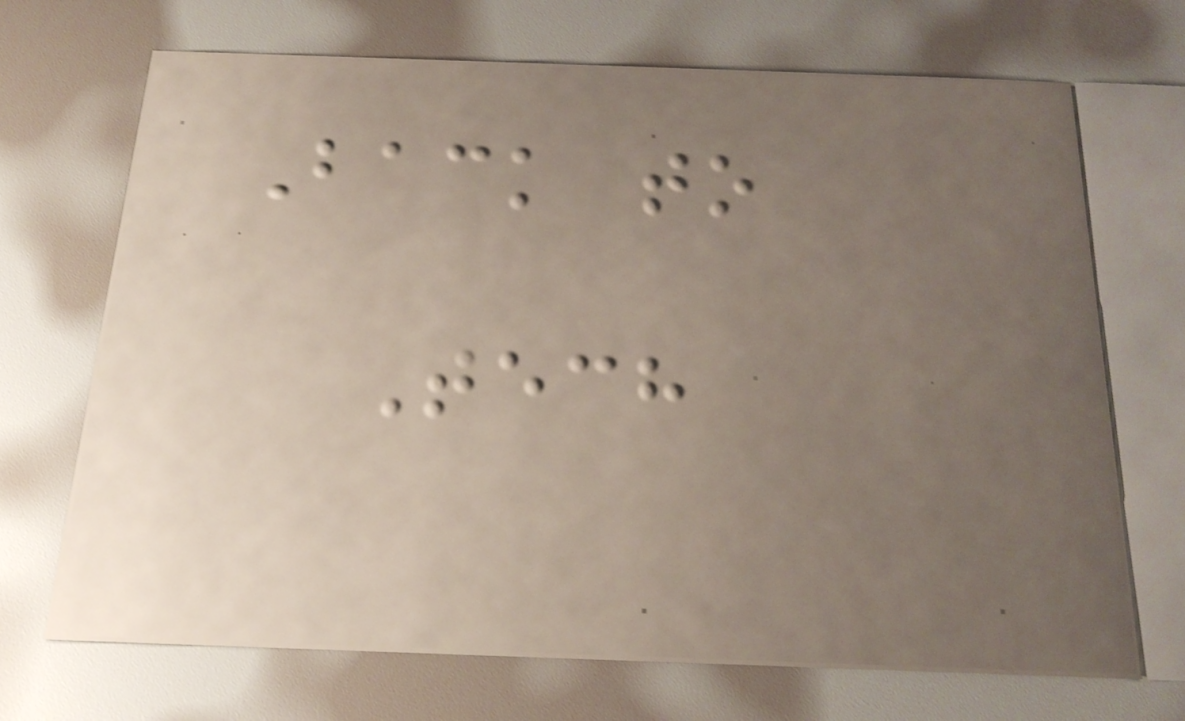Back to
Tech
